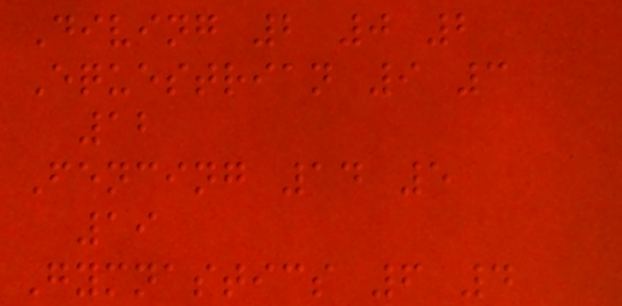Diving 2 0 2
Equestrian 9 3
12
Fencing 14 5
19
Gymnastics 6 4
